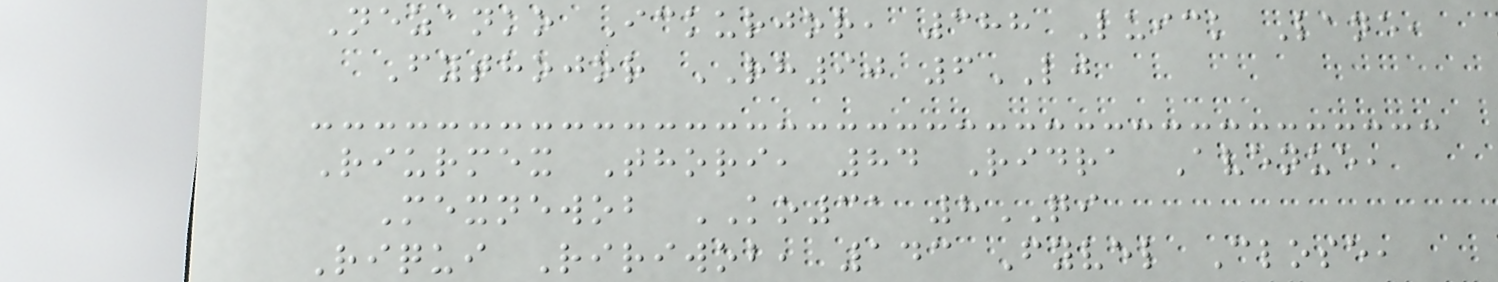Nezanko Ickurjor, 388 Luick Lane,
Fythojor RH90 6LJ
Riurmex Thori, 84 Ridra Avenue,
Mexnewob KO31 8QI
Riqui Ririwob, 143 Fyvel Close,
